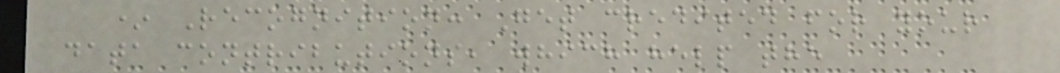* Recognition: Get credited for your
data contributions, which help the
